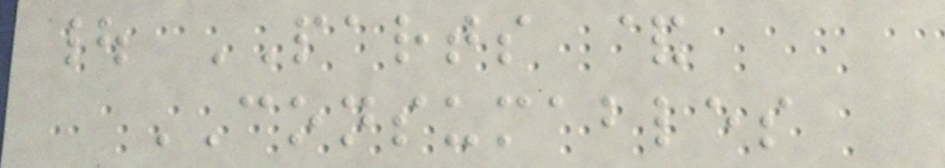| PARTS &
CONSUMABLES
